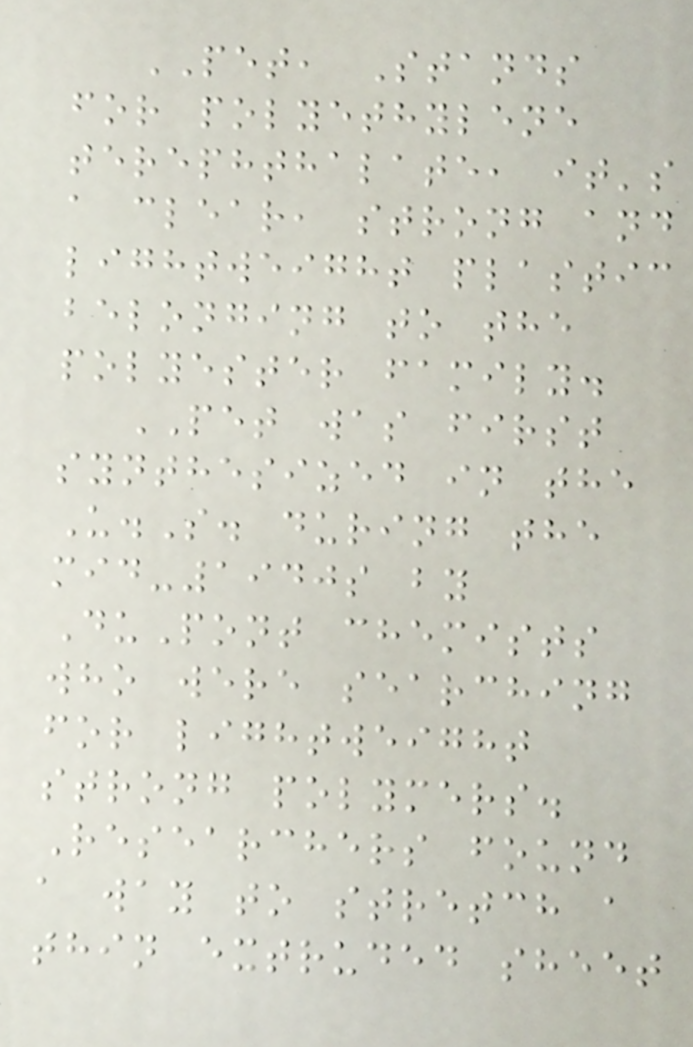PET, Stands
for polyethylene
terephthalate, it's
a clear, strong and
lightweight plastic
belonging to the
polyester family.
PET was first
synthesized in the
U.S. during the
mid-1940s by
DuPont chemists
who were searching
for lightweight
strong polymers.
Researchers found
a way to stretch a
thin extruded sheet
